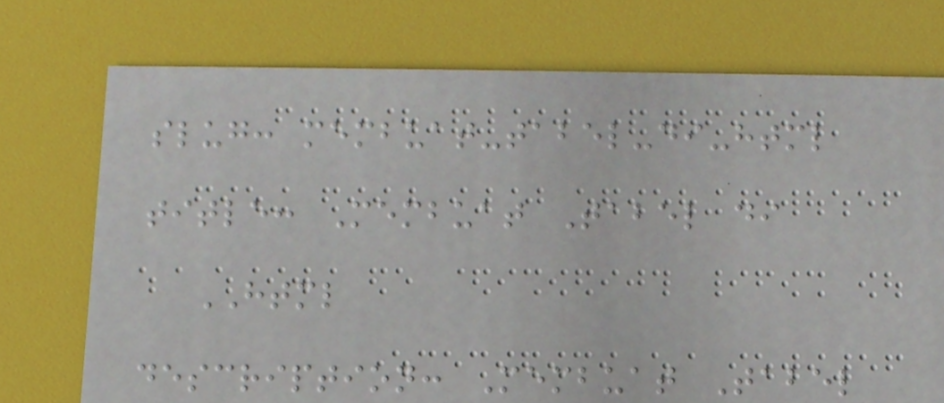slug: membuat-tabel-di-html
title: Membuat Tabel di
HTML
description: Membuat Tabel
